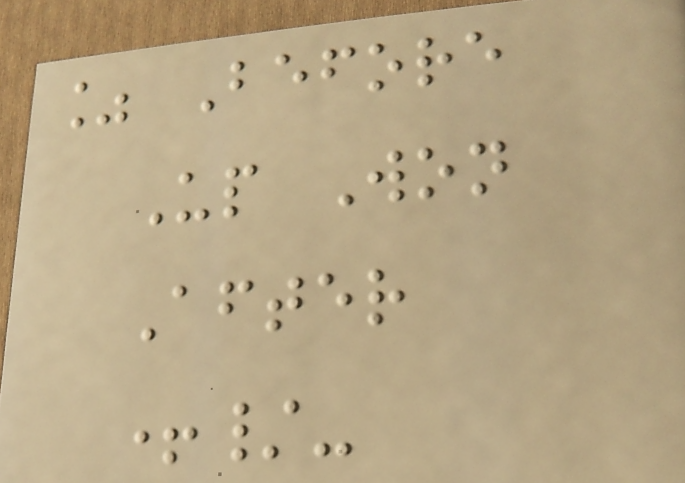% Before
Up Won
After
+/-
